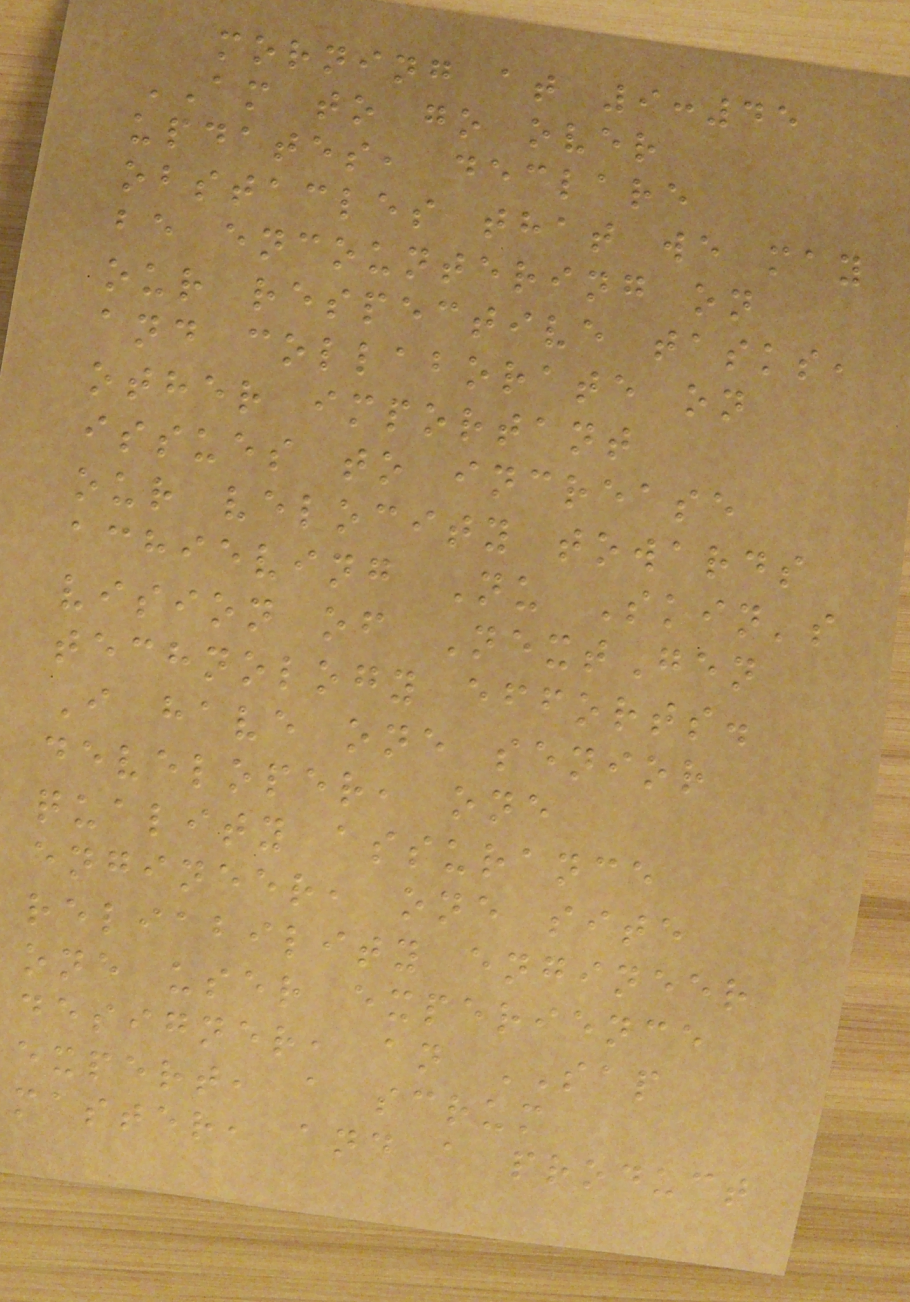morning at 9:45
AM to go over
updates, declare
obstacles that we may
be encountering on
our respective tasks,
and collaborate on
other important
issues to increase
our velocity towards
achieving Nu Skin's
vision of NextGen
technology efforts.
I have one senior
developer, one
quality assurance
engineer, one site
reliability engineer
one user experience
designer, an SAP
expert, a scrum
master, and a product
